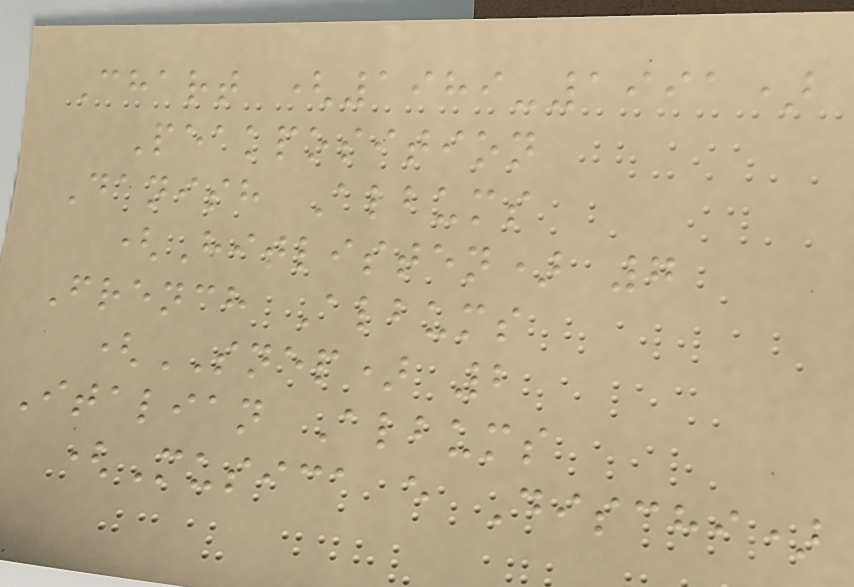Chart (1989-1991)
Peakposition
Danish Albums
(Hitlisten) 7
French Albums
(SNEP) 2
Italian Albums
(Musica e Dischi)
